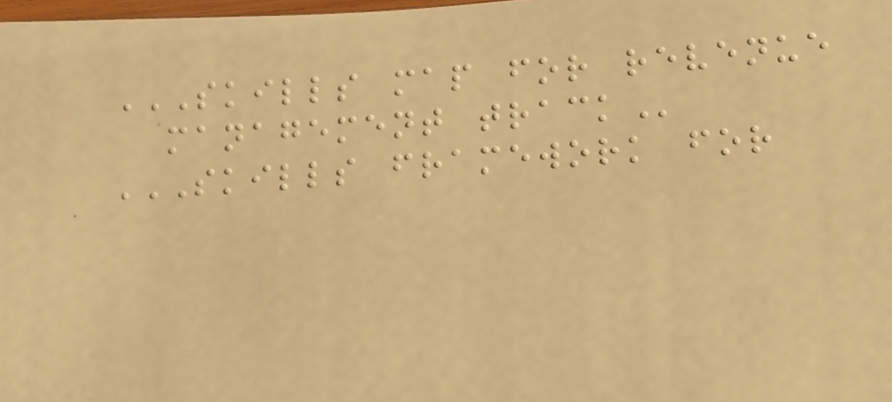SKILLS MAP FOR REVENUE
MANAGEMENT TRACK
SKILLS FRAMEWORK FOR
